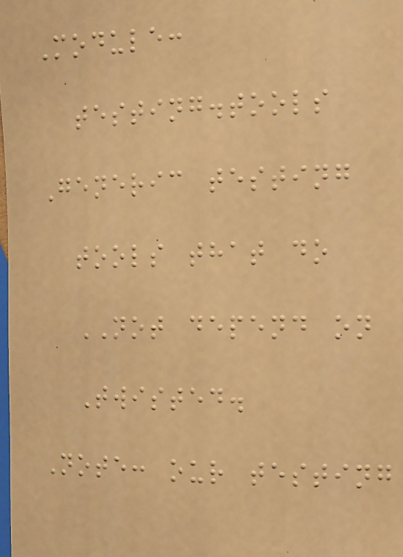Module:
testing.tools
Generic testing
tools that do
NOT depend on
Twisted.
Note: our testing
